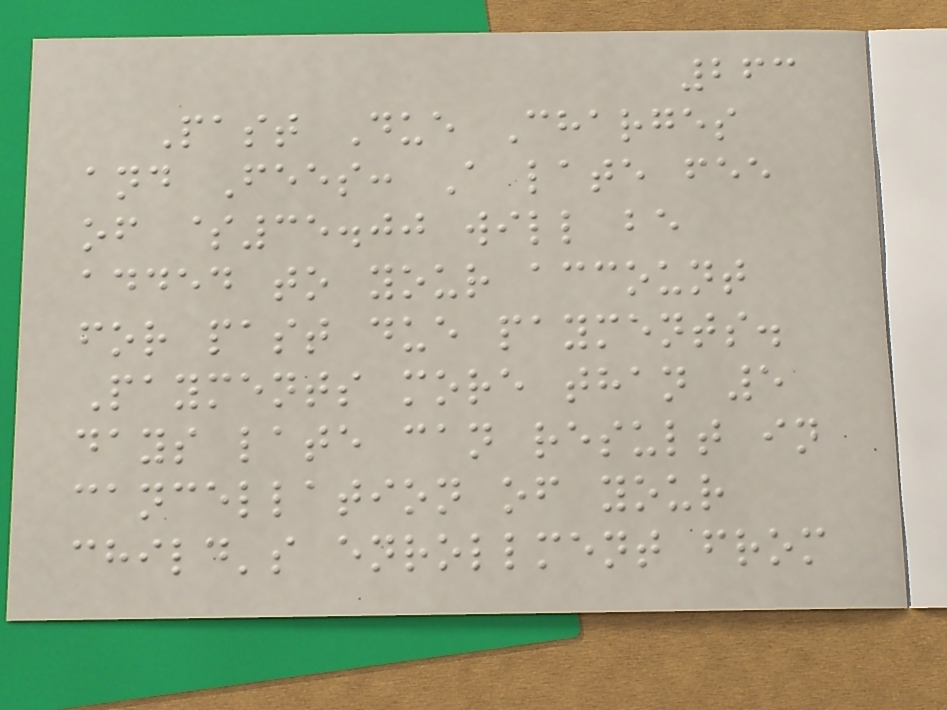263
Past Due Charges
and Fees: A late fee
of $35.00 will be
added to your account
for past due payments.
Payments more than 5
days late can result in
cancellation of your
child's enrollment from
